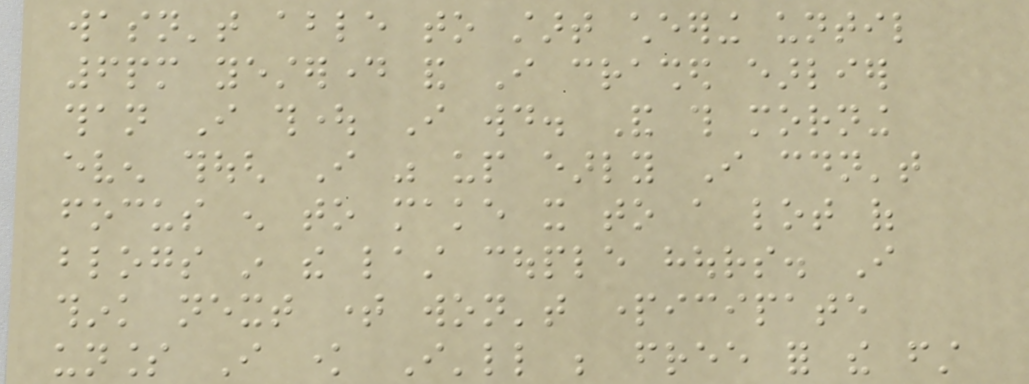wasn't able to start cheering until
6pm yesterday and I crashed earlier
than I thought I would. And this morning
even though I was up early I couldn't
focus enough to make it to a lot of
blogs in the last couple hours. I
think next time won't participate
unless I know I'll be free for the first
